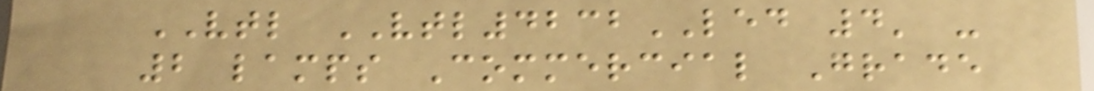VTL VTL4232LED 4' -
2 lamps Commercial Grade
